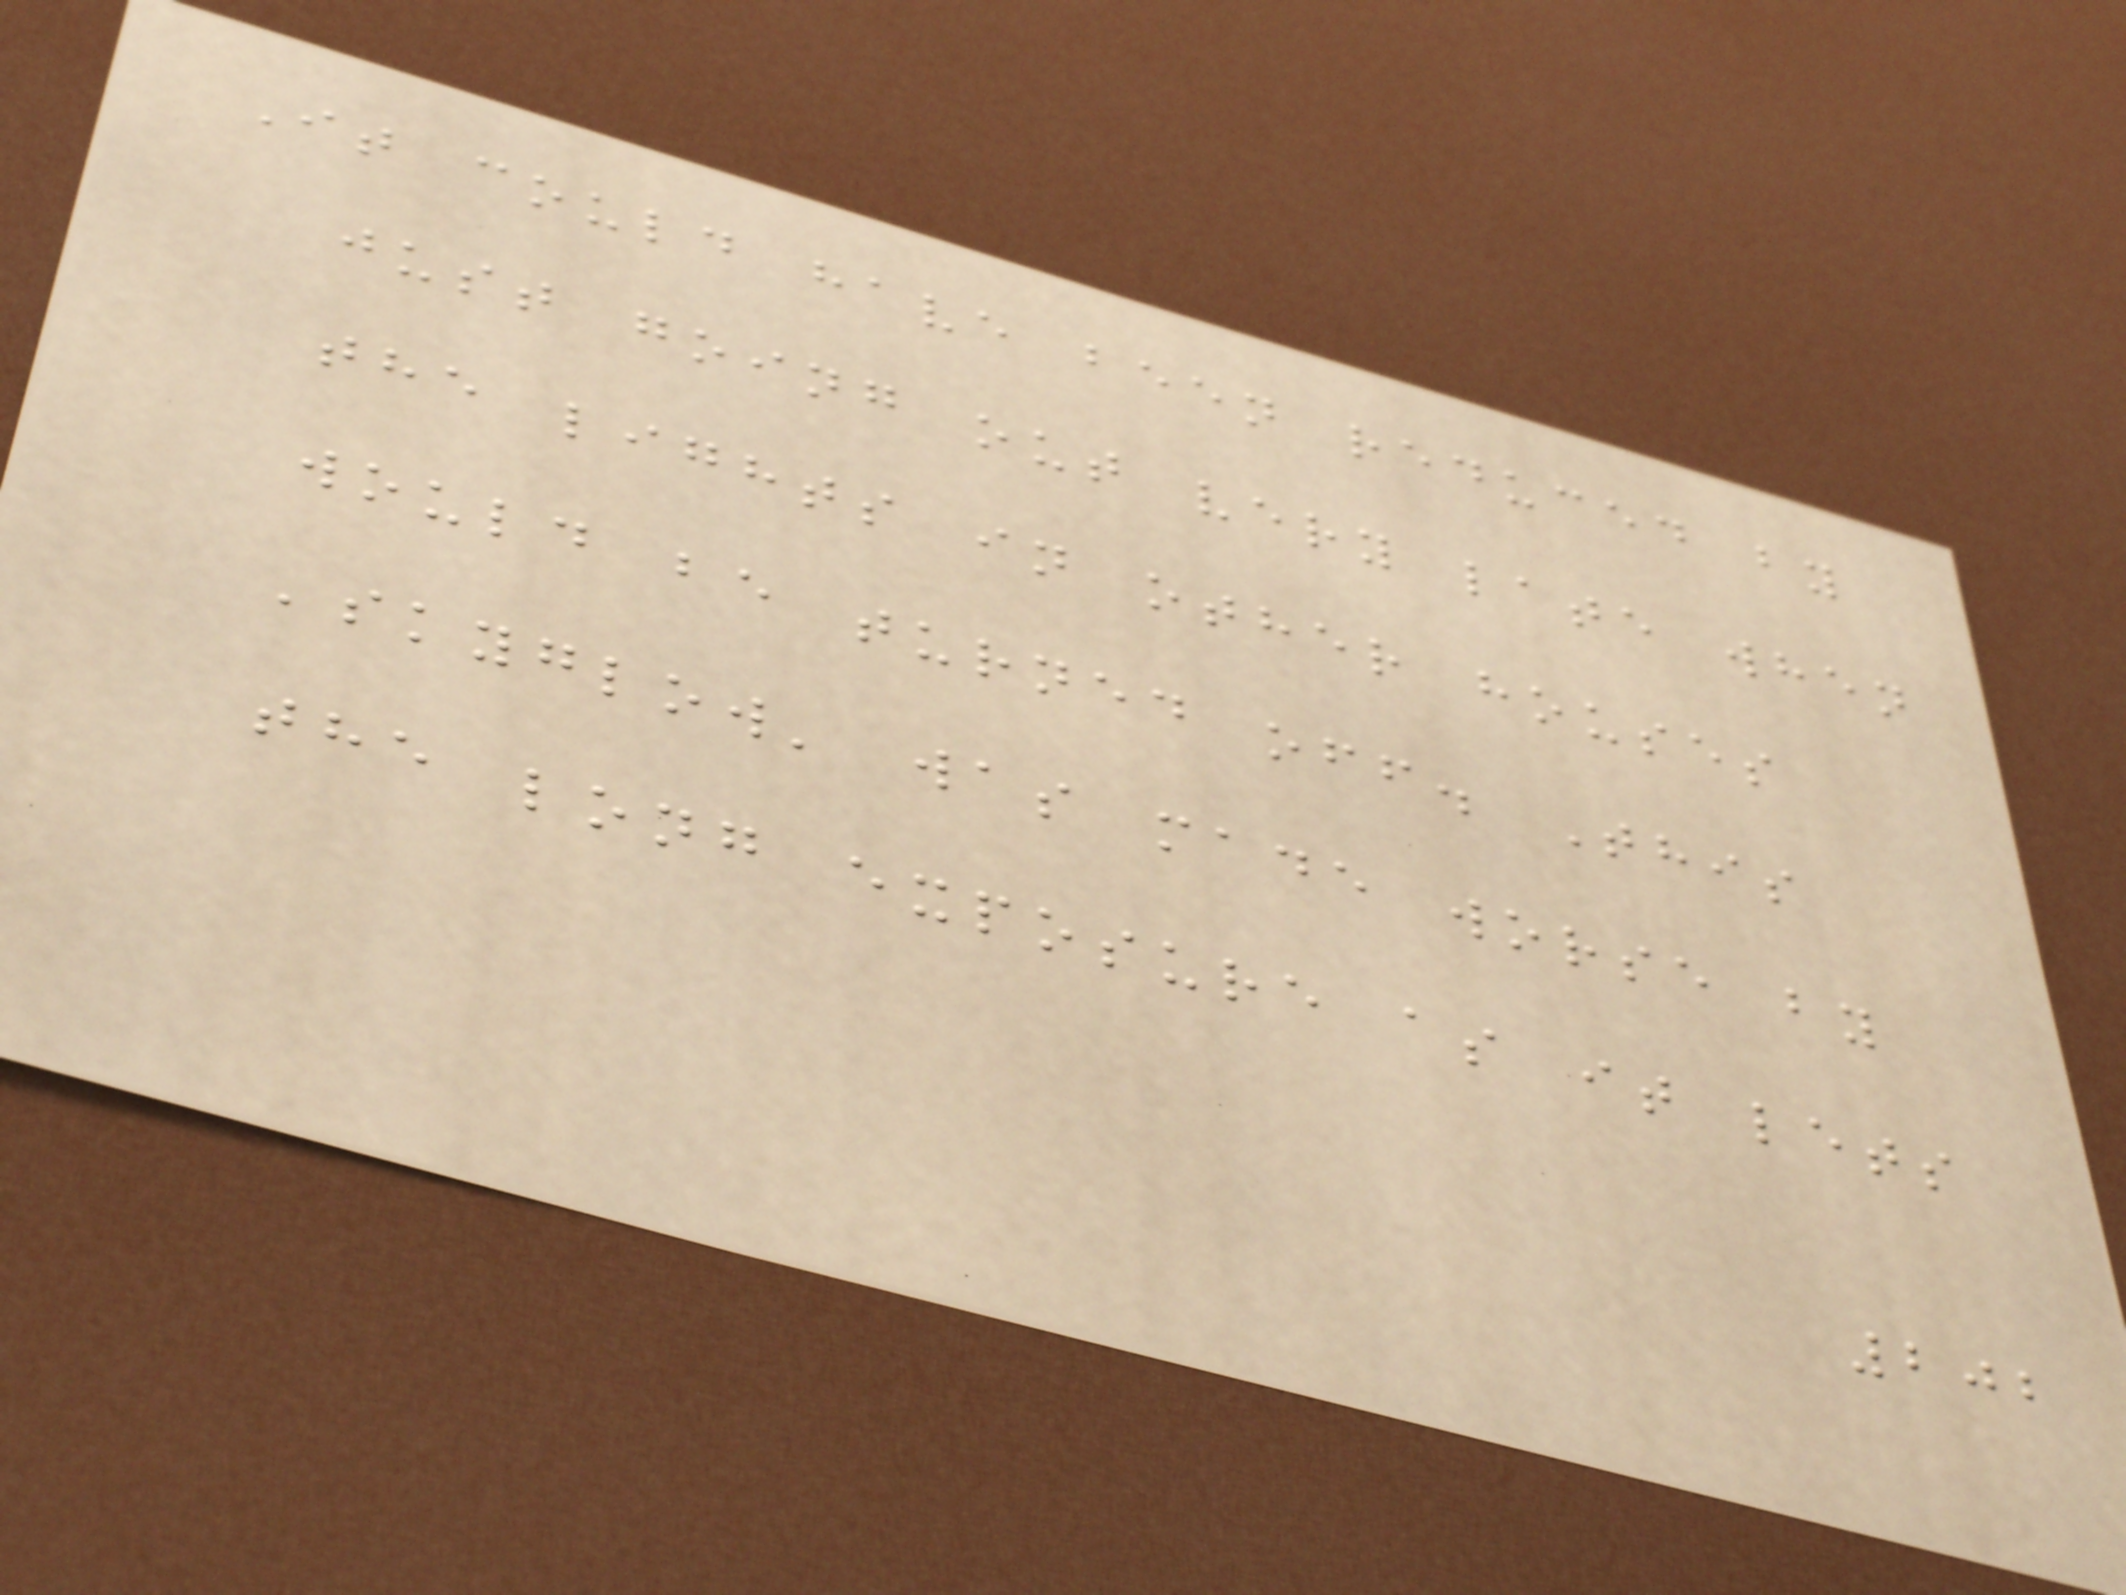It could have been reduced by
just going out very late when
the lights in other houses
would be turned off. This
'skyglow' was made worse by
the long exposure as it lets
202
